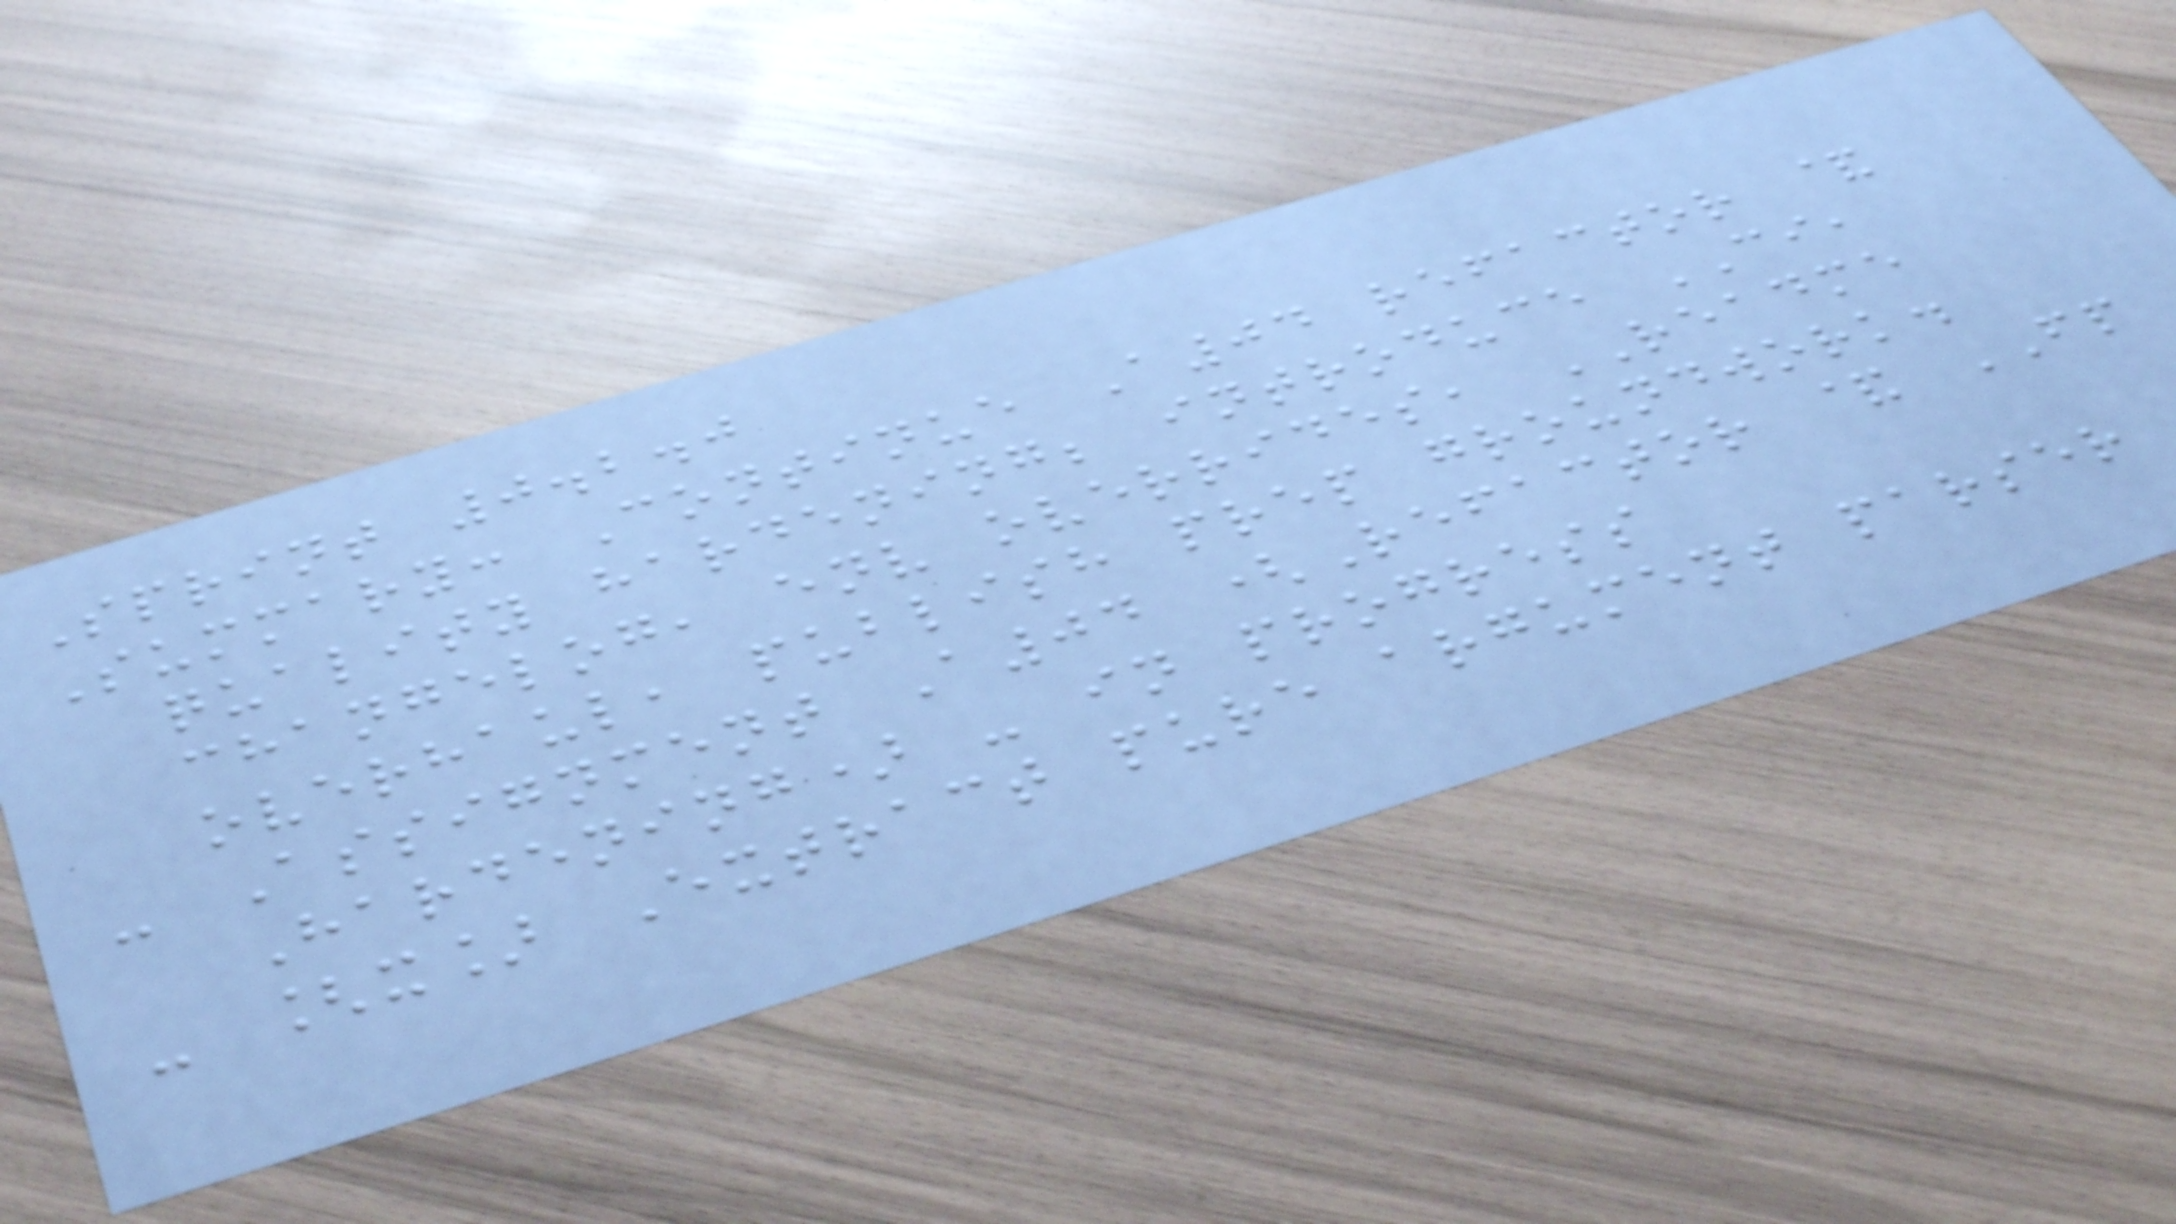Sprint 0.2.0
Summary: Continue A04 refactor &
quality hardening; introduce CI,
changelog, env overrides, README
overhaul, publish prep groundwork.
- Assignment A04 (Refactor & FP
Hardening) - in progress
- [x] Extract pure argument parser
